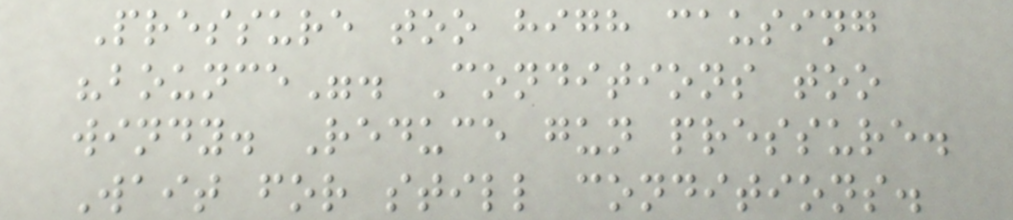Pressure too high causing
"bounce". Conditions too
windy. Reduce gun pressure.
Wait for still conditions.
